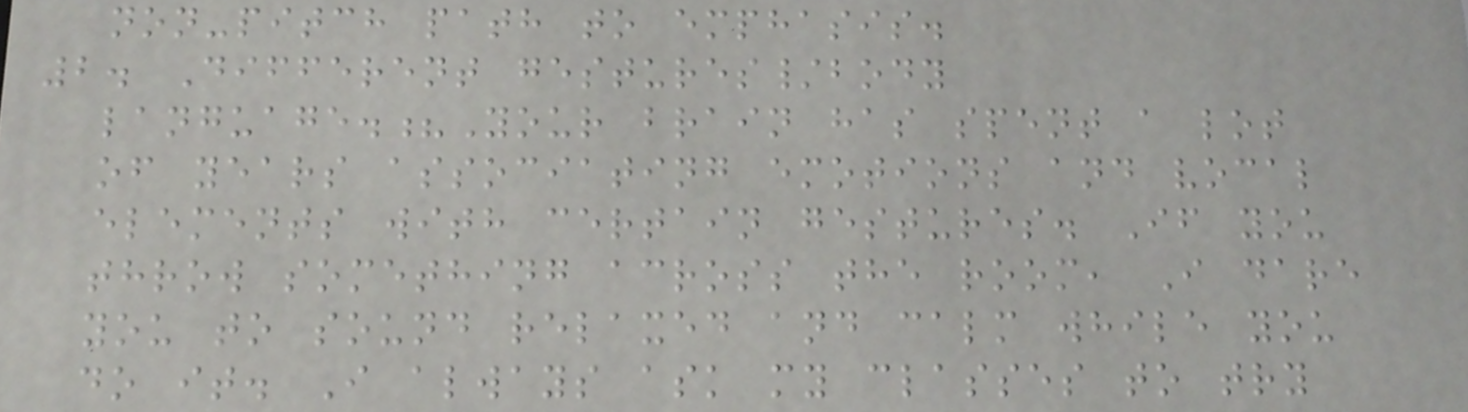non-pitch path to emphasis.
2. Different gestures/body
language.?Your brain has spent a lot
of years associating emotions and vocal
elements with certain gestures. If you
throw something across the room, I dare
you to sound relaxed and calm while you
do it. I always ask my classes to try
